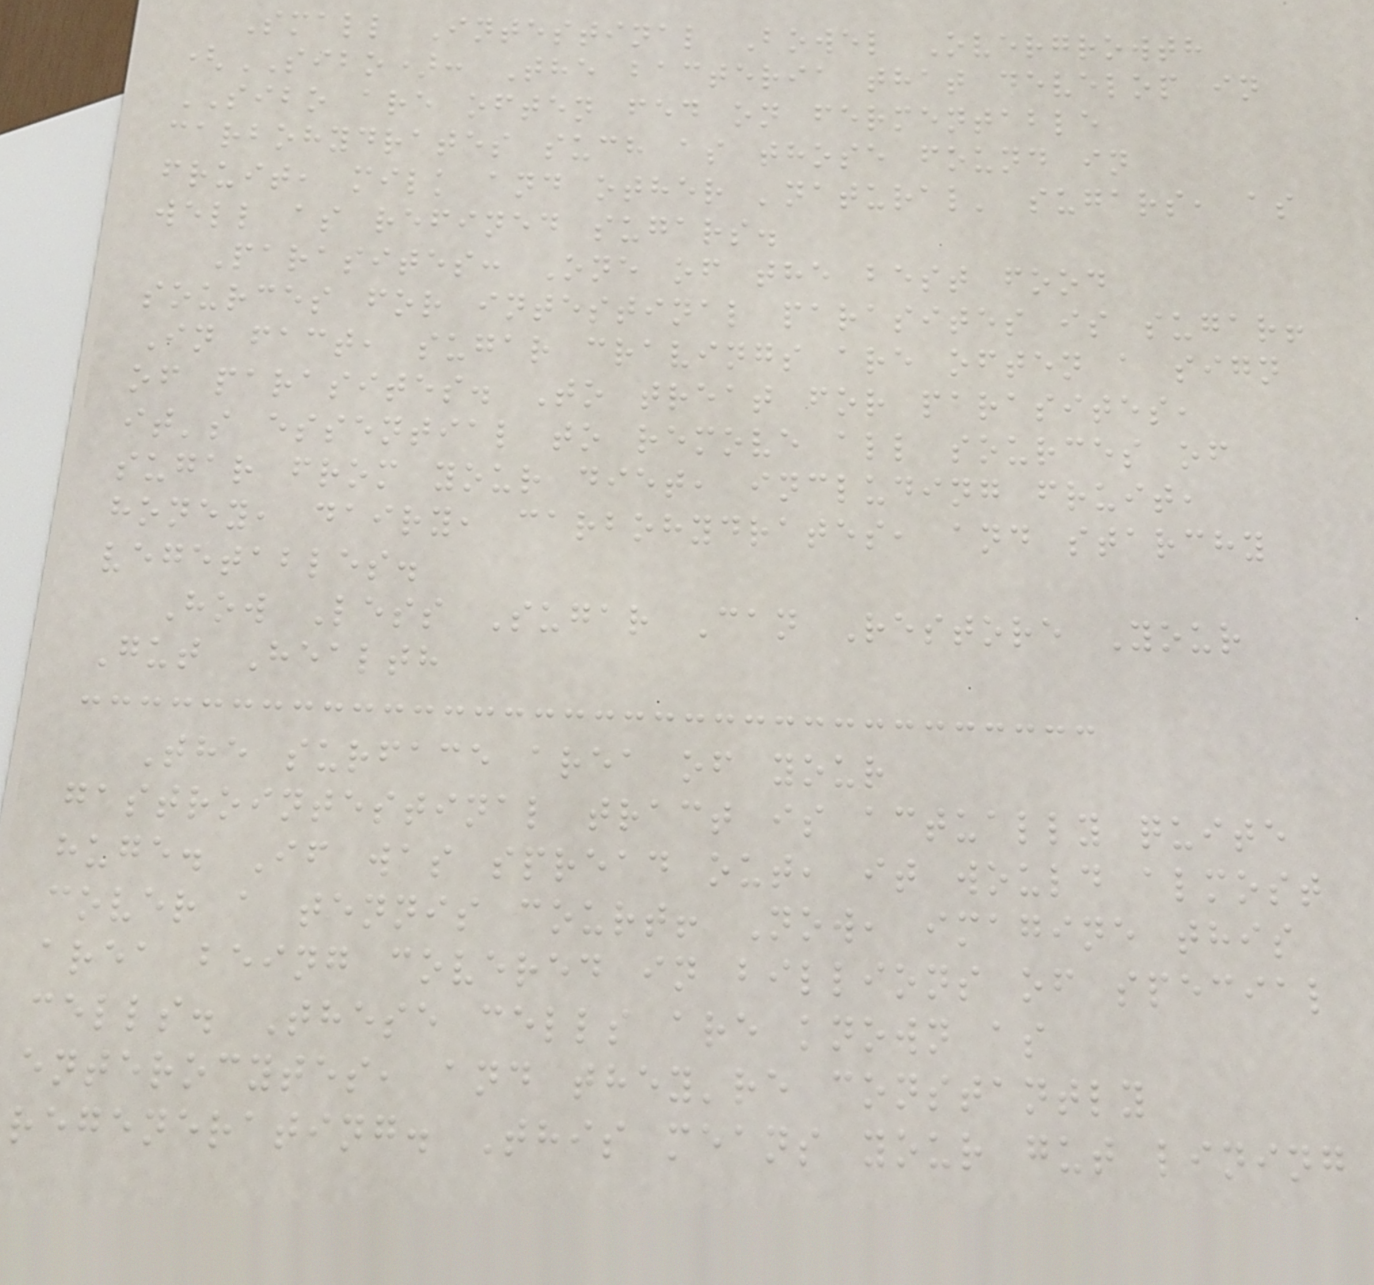Small Intestinal Bowel Overgrowth
(SIBO): The bacteria that develop in
SIBO are often fed on fermentable
carbohydrates such as those found in
fruit, milk and other 'natural' sugars, as
well as refined sugars.
Parasites: One of the best food
sources for intestinal parasites is sugar!
In fact, sugar cravings are often a sign
of parasites. To treat for parasites,
it's essential to remove all sources of
sugar from your diet, including fruit,
honey, dairy, carbohydrates, and starchy
vegetables.
How Less Sugar Can Restore Your
Gut Health
The surface area of your
gastrointestinal tract is actually quite
huge. If was spread out, it would almost
cover a tennis court! Now, imagine this
area being covered in billions of special
cells. These cells are known as
enterocytes, and they're constantly
regenerating. This means your gut lining
